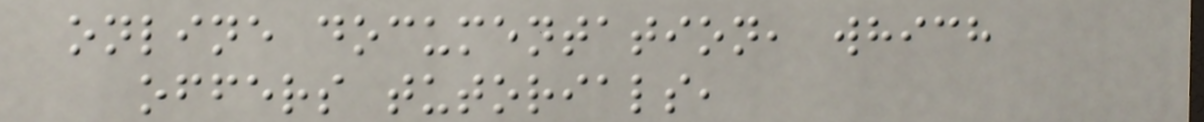online documentation, which
offers tutorials,
